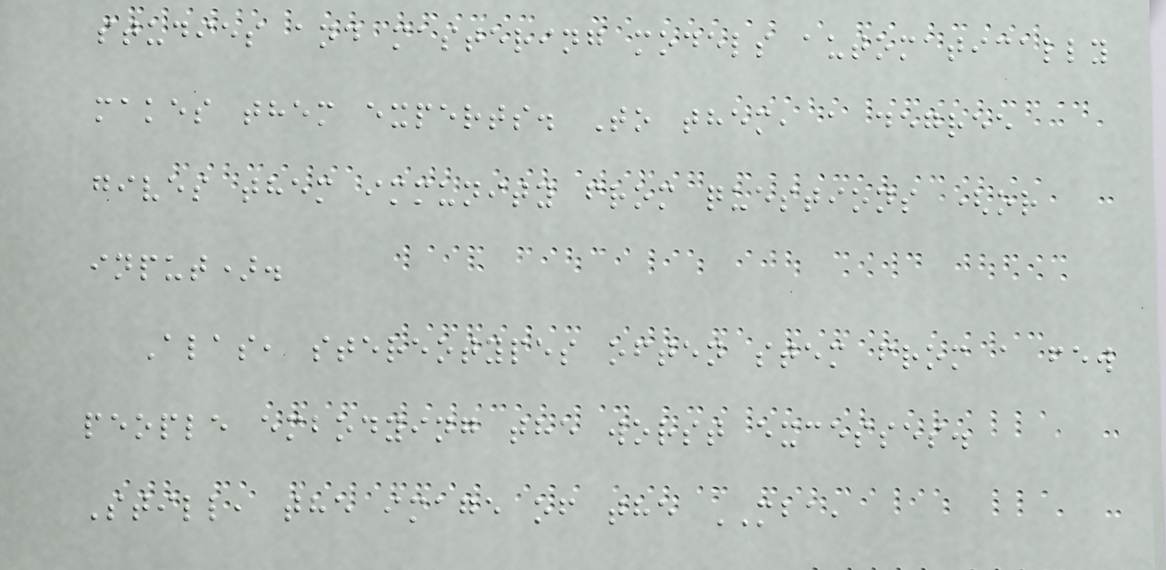studies and mastering models automatically
makes them experts. To them, a degree
gives them immunity from questions (or
input).
Alas, stereotypes often stem from a few
people embodying the worst excesses.
Still, the image of the MBA,
